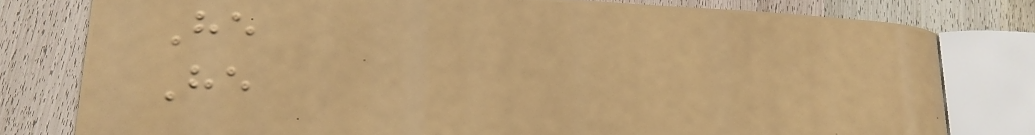He
He
